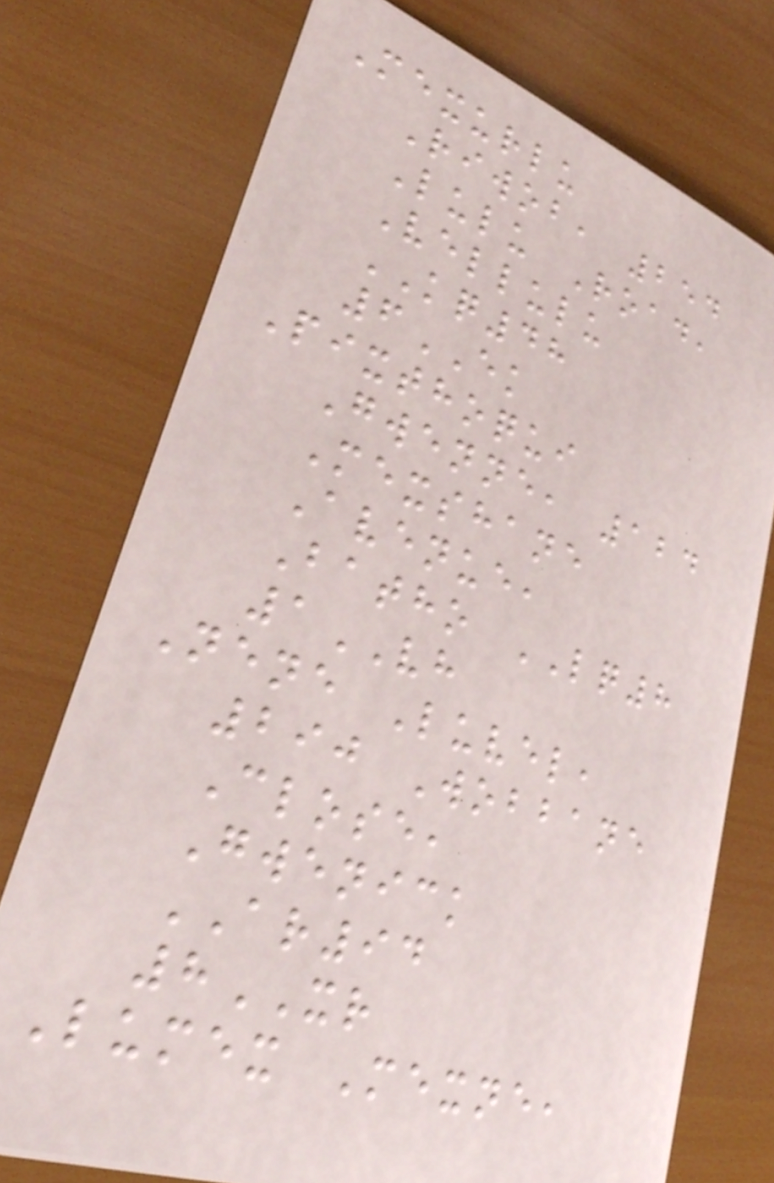Mexurlu
Riwob, 254
Lulu Road,
Vellulu
KQ48
6EK
Pixthoqui
Gwenne, 124
Mexshane
Avenue,
Batho LQ8
1VH
Nene Luvel,
290 Wobbane
Close,
Gwenick
AR94
8XR
Lumex Mexne,
